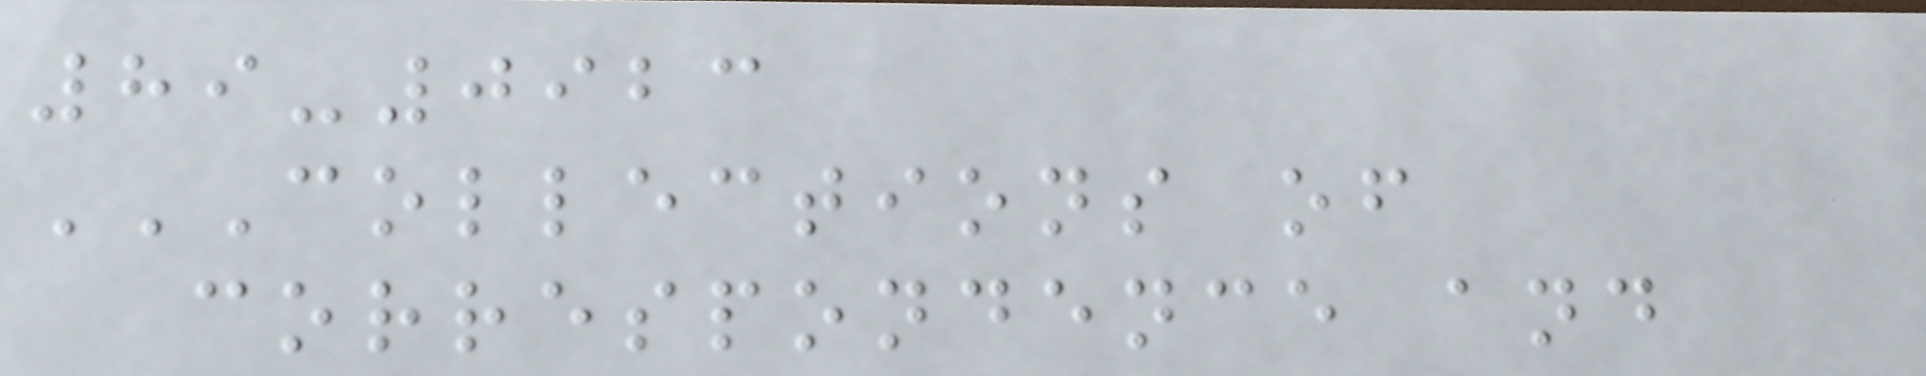89-0923
COLLECTIONS OF
CORRESPONDENCE AND
